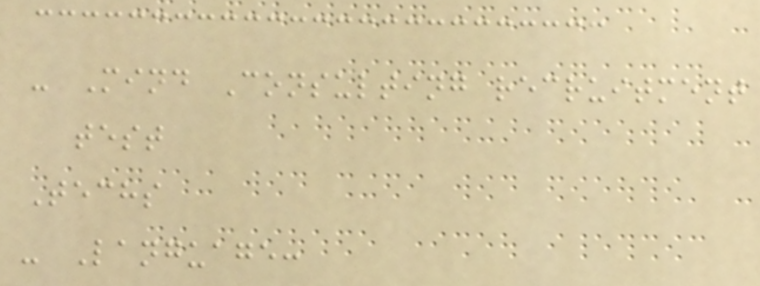- Mind Consulting recruitment
test
Techs
- Language:
